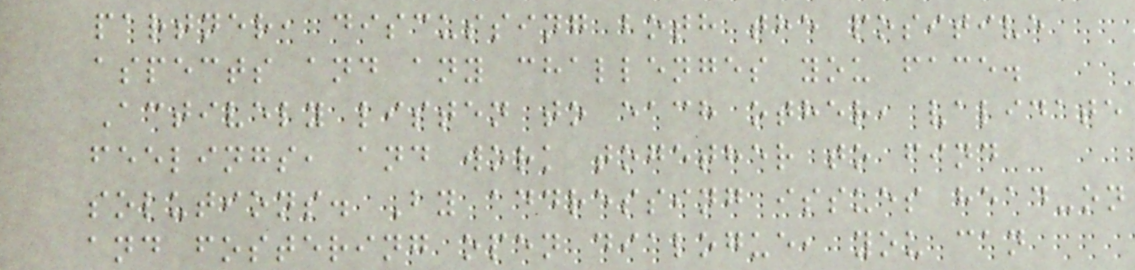partner, discussing both the positive
aspects and any challenges you face.
Actively listen to each other, validate
feelings, and work together to find
solutions. By addressing issues head-on
and fostering open dialogue, you can
